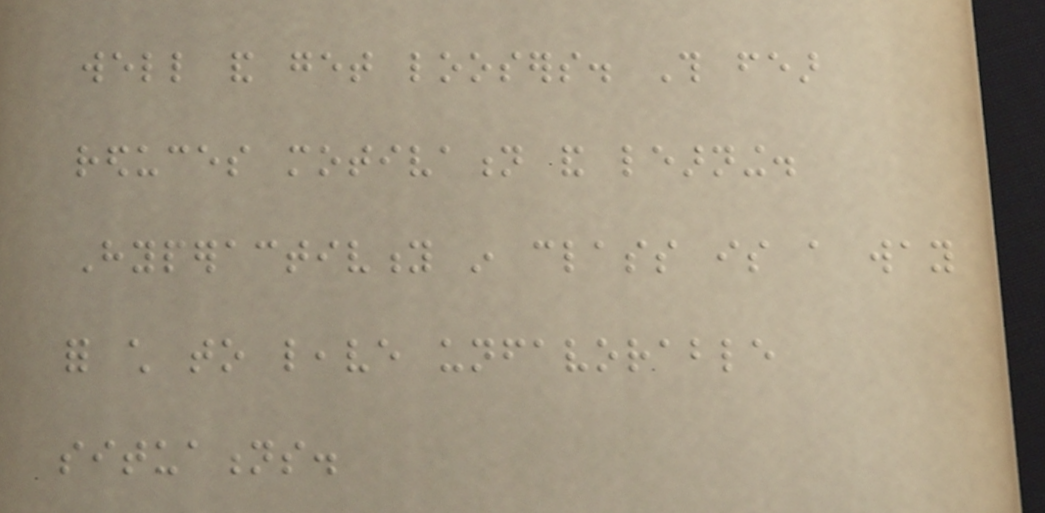well and get loosers. This fear
reduces motivation and learning.
Hyperactivity in class is a way
for child to leave unfavorable
situations.
